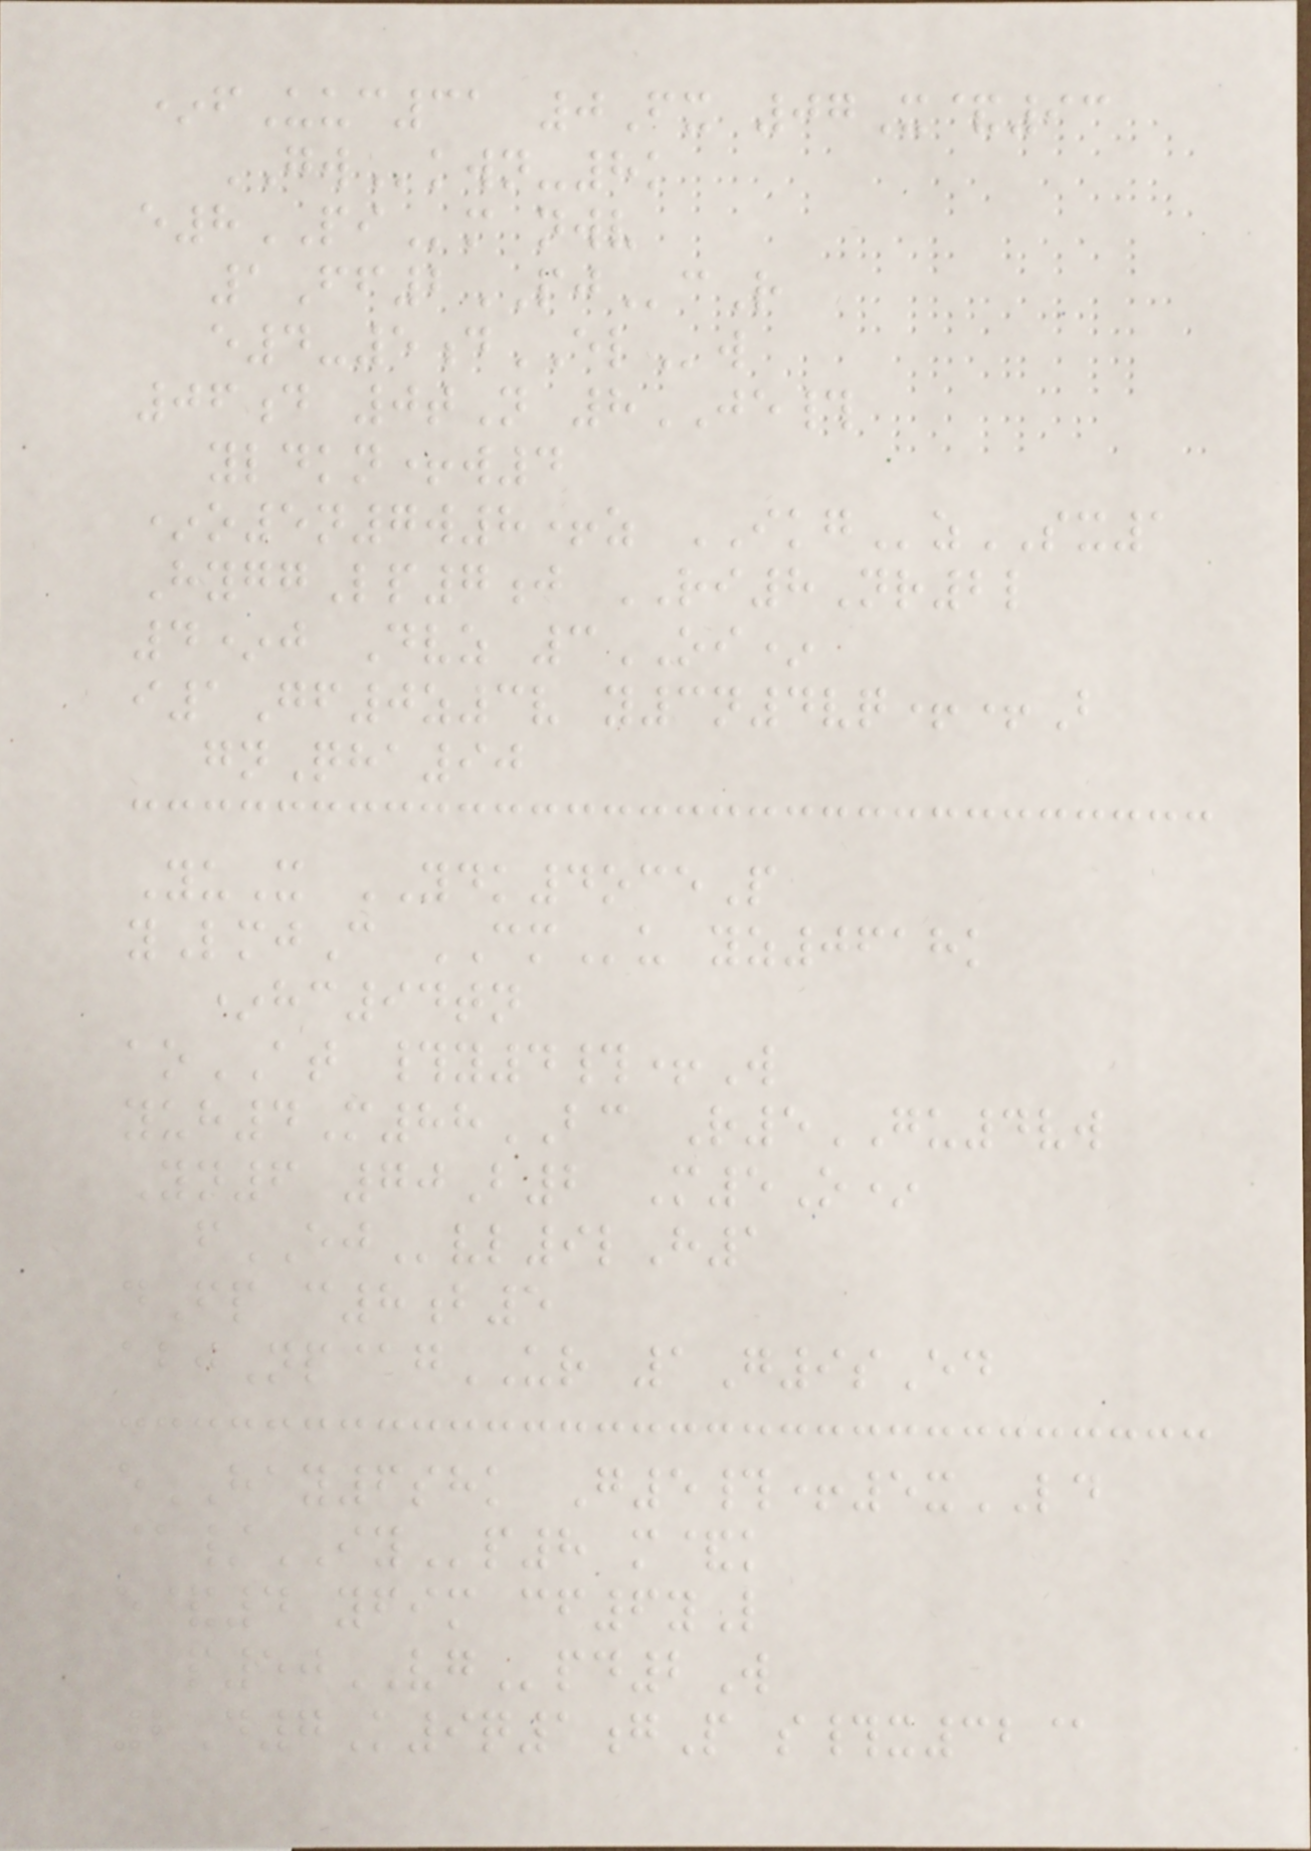*fUuc31 0Fx 07X&93
GWkwn-8k
e8PIm nwv
1Ff2PJcR
e4-5dELw
06d 0tN 8JE#
yldkn+w4
*o5n7w8+z IKGzSX1
HyggLp7j RI8Nr2l
4*j Dvz 3OI*
i1Gf0z3v y3n4vq++B
gnQha90
YuX YDK4oceP
yLmjC CMu yz0618k
*hc94tn
aoAT #y4#+W
yuh4M88BC R5GU4vw
Yn6 70B2 M5O*
fEJvl9lH1
dFp c8b5
abjNp@gUR 1G9sEd
eHAY6shk G5#+5xLD
@/IYp8 m&k
e&4 yfim cf6yL
p50VGpd2W
2D7K9q1gP s#x32@
